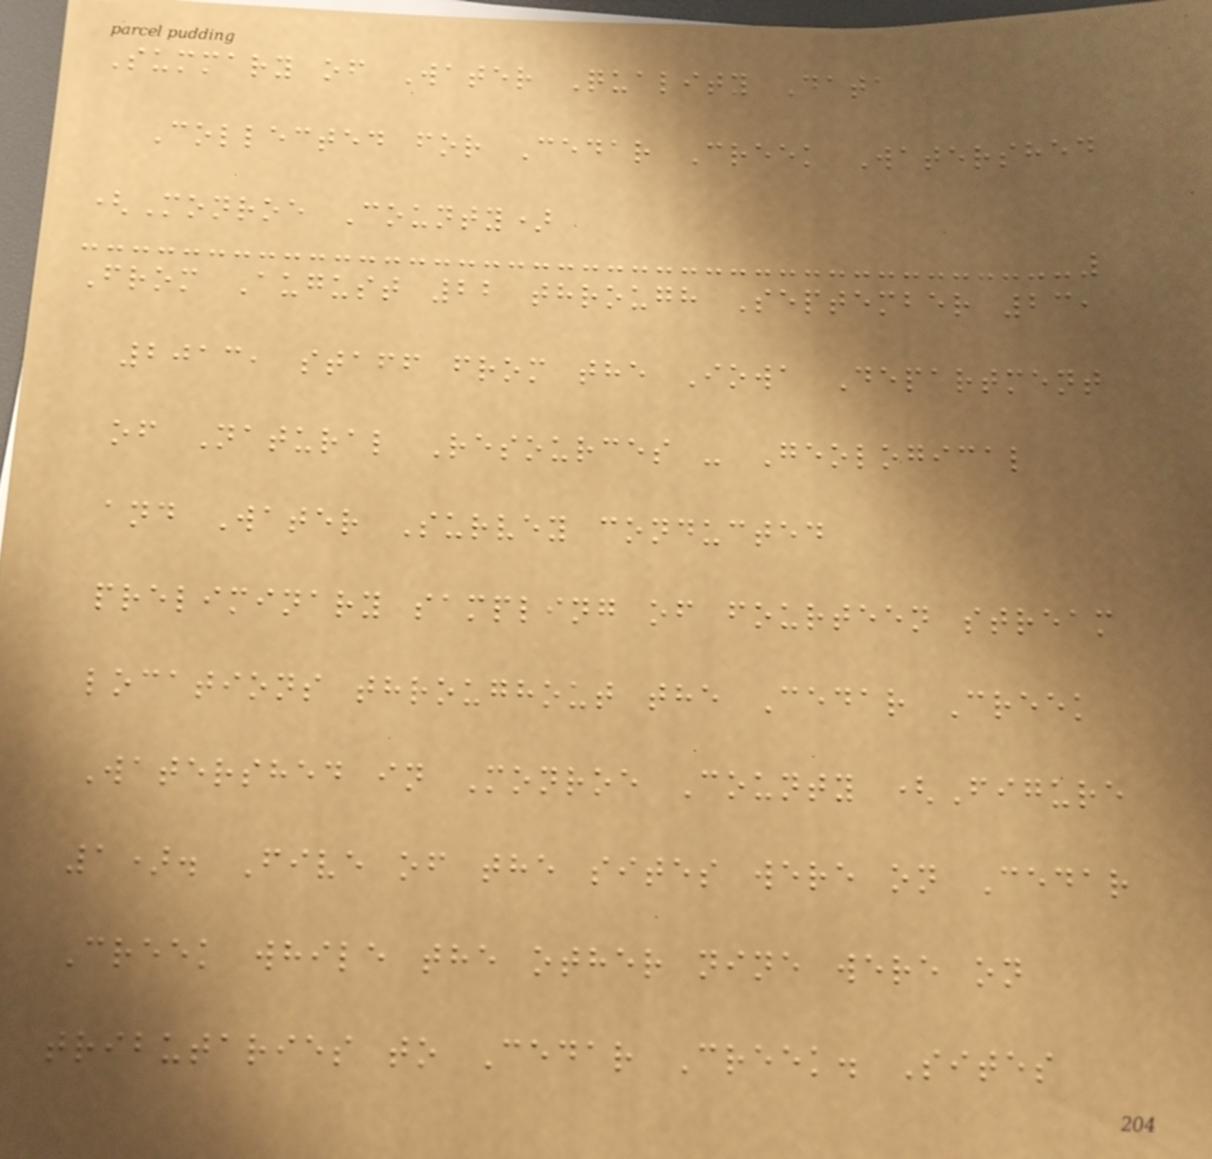Summary of Water Quality Data
Collected for Cedar Creek Watershed
(Monroe County)
From August 22 through September 23,
2013, staff from the Iowa Department
of Natural Resources - Geological
and Water Survey conducted
preliminary sampling of fourteen stream
locations throughout the Cedar Creek
Watershed in Monroe County (Figure
1). Five of the sites were on Cedar
Creek while the other nine were on
tributaries to Cedar Creek. Sites
